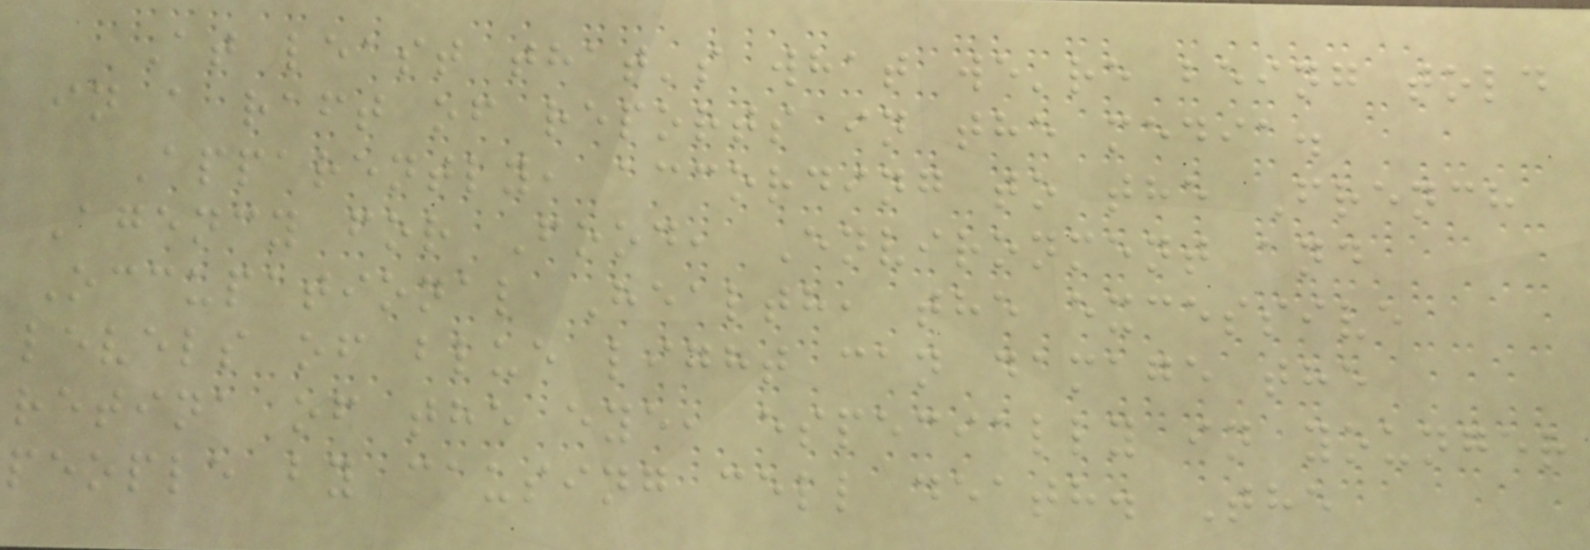At least that's what we're being told
in a raft of reports in the media.
Apparently, according to the French
Agency for Food, Environment and
Occupational Health, the excessive
levels of blue light can damage the
retina of the eye, especially in younger
people by causing cell death. The
